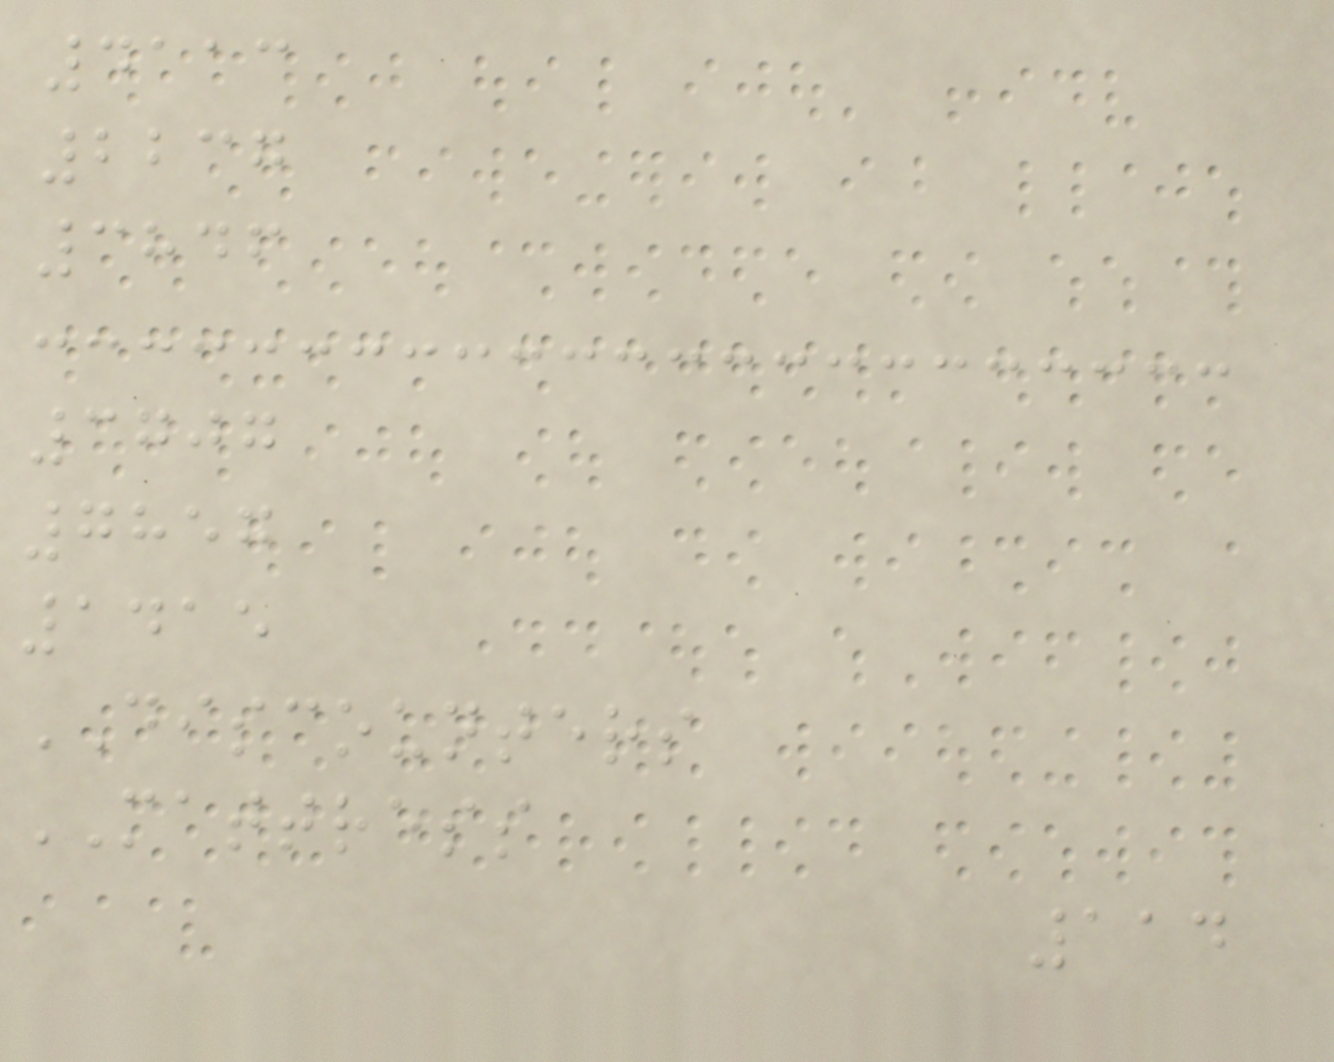4113
2237
3846
3707
7857
1415
DISCOUNTERS
MATTRESS
114
